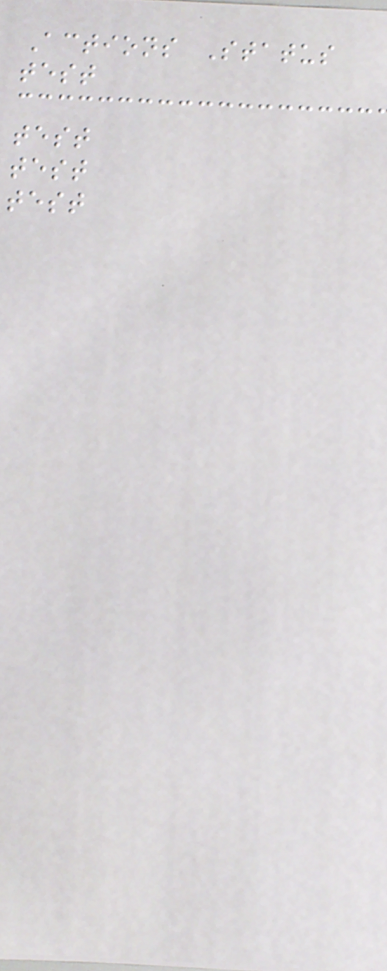Actions Status
test
test
test
test
